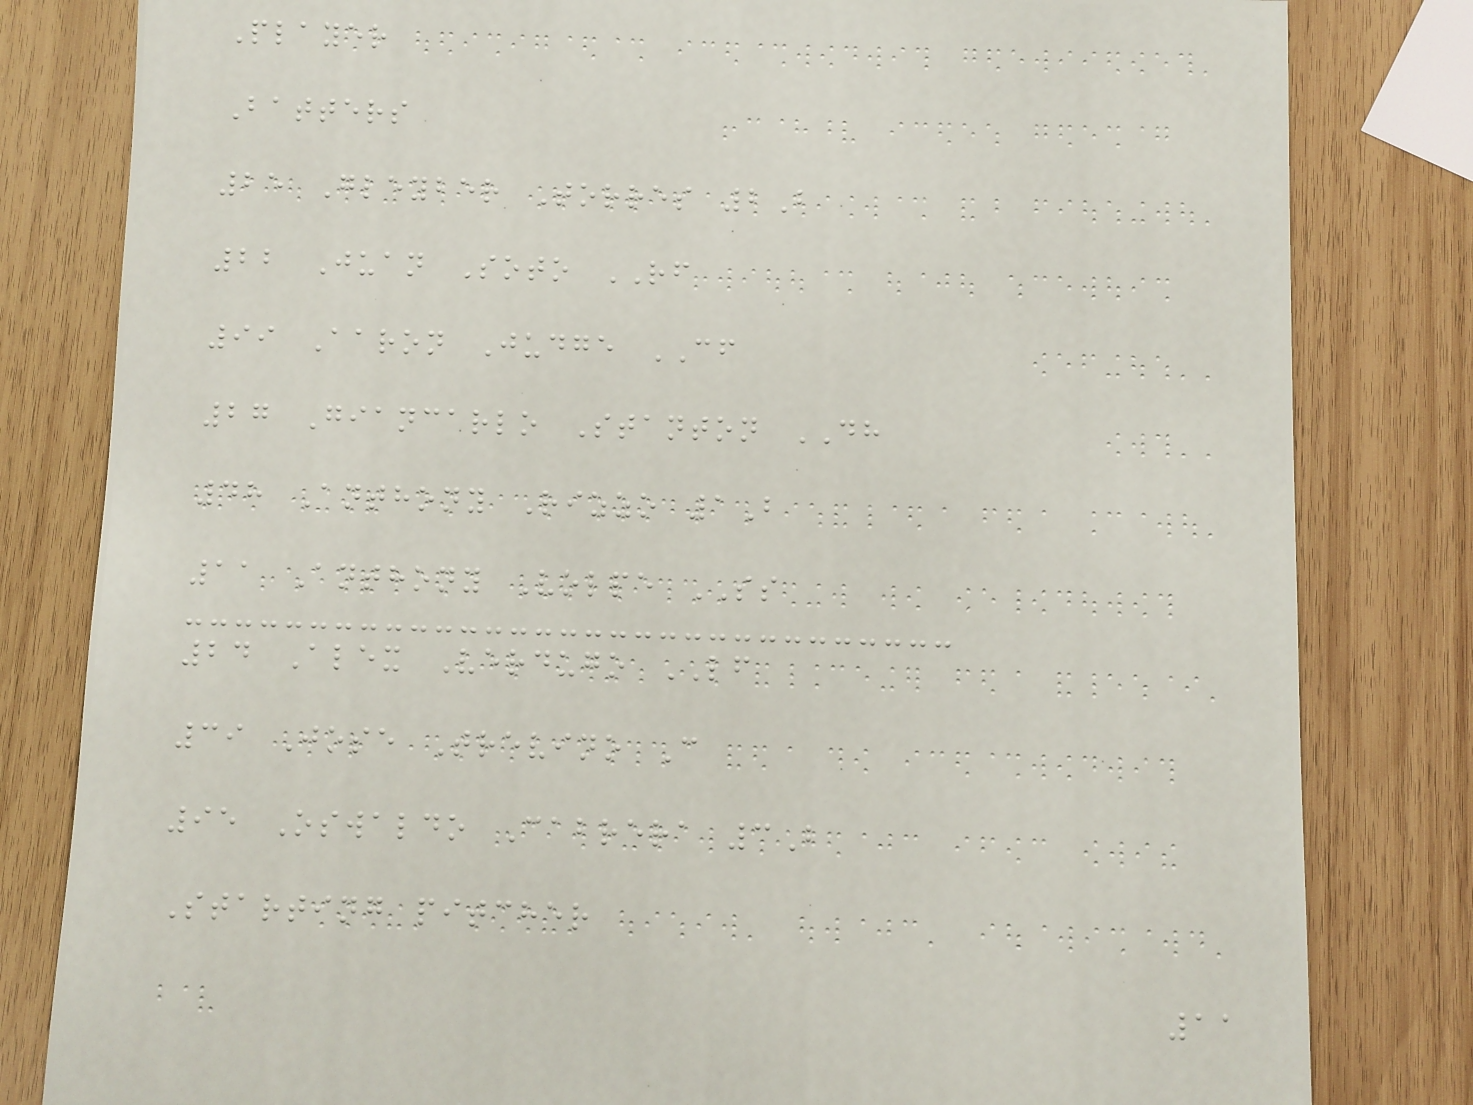Player
Batters
25 Gleyber Torres 2B
22 Juan Soto RF
99 Aaron Judge CF
27 Giancarlo Stanton DH
48 Anthony Rizzo 1B
11 Anthony Volpe SS
24 Alex Verdugo LF
39 Jose Trevino C
95 Oswaldo Cabrera 3B
Starting pitcher
11
